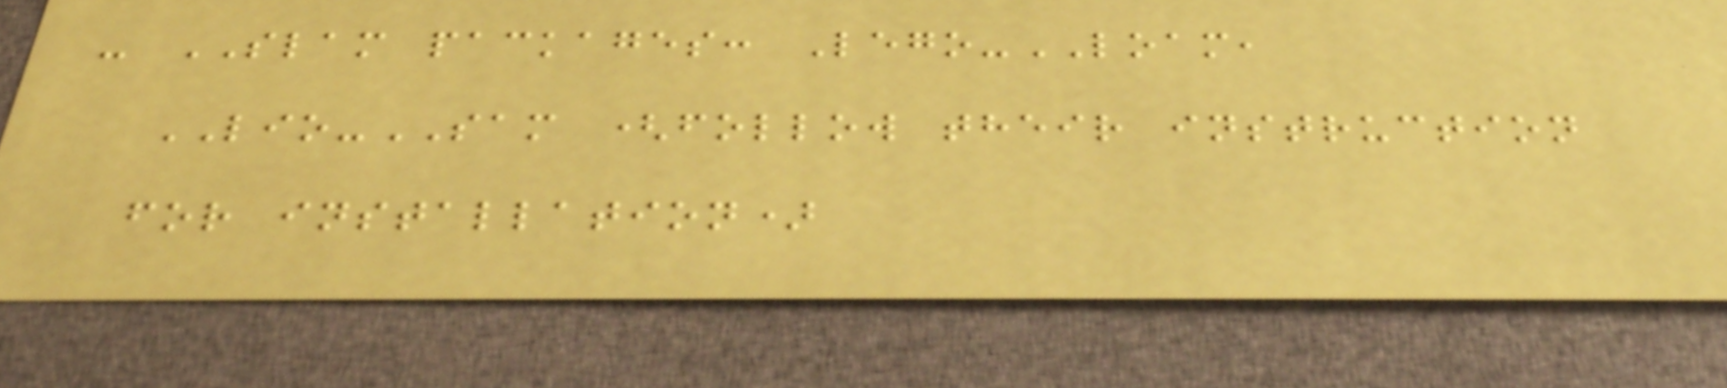- SLAM packages: Lego-LOAM,
LIO-SAM (follow their instruction
for installation)
